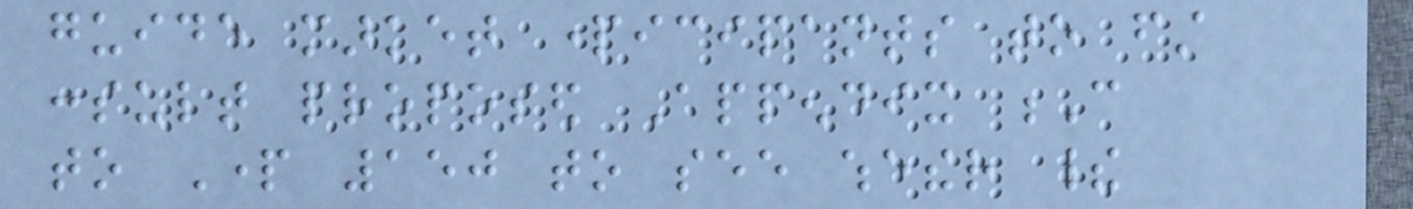guide market participants to first
consult proposed Appendix C
to Part 150 to see whether their
